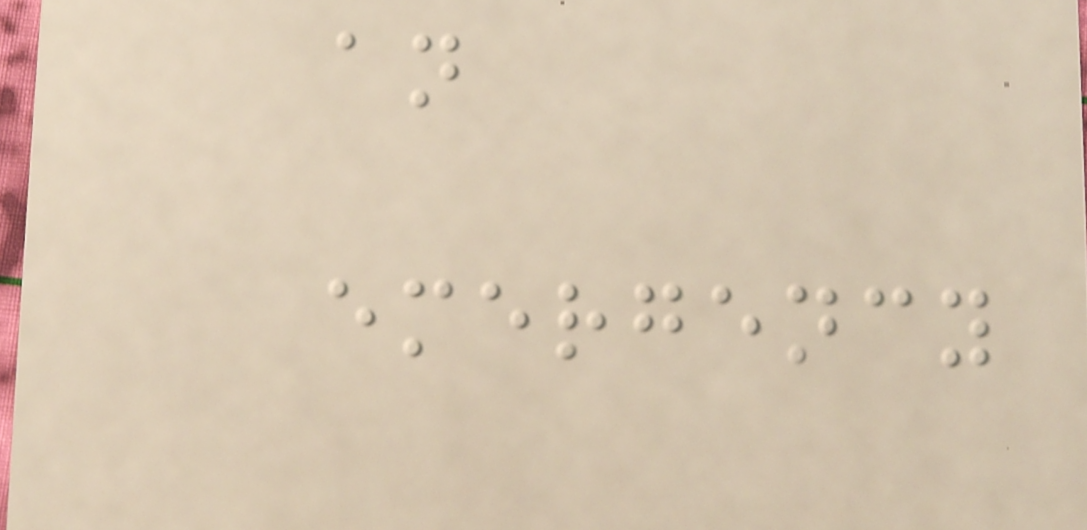an
emergency
